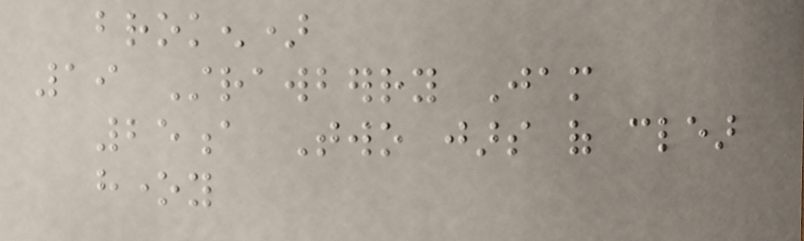broken)
19 Strawberry Jam
25a Two jars of clear
honey
